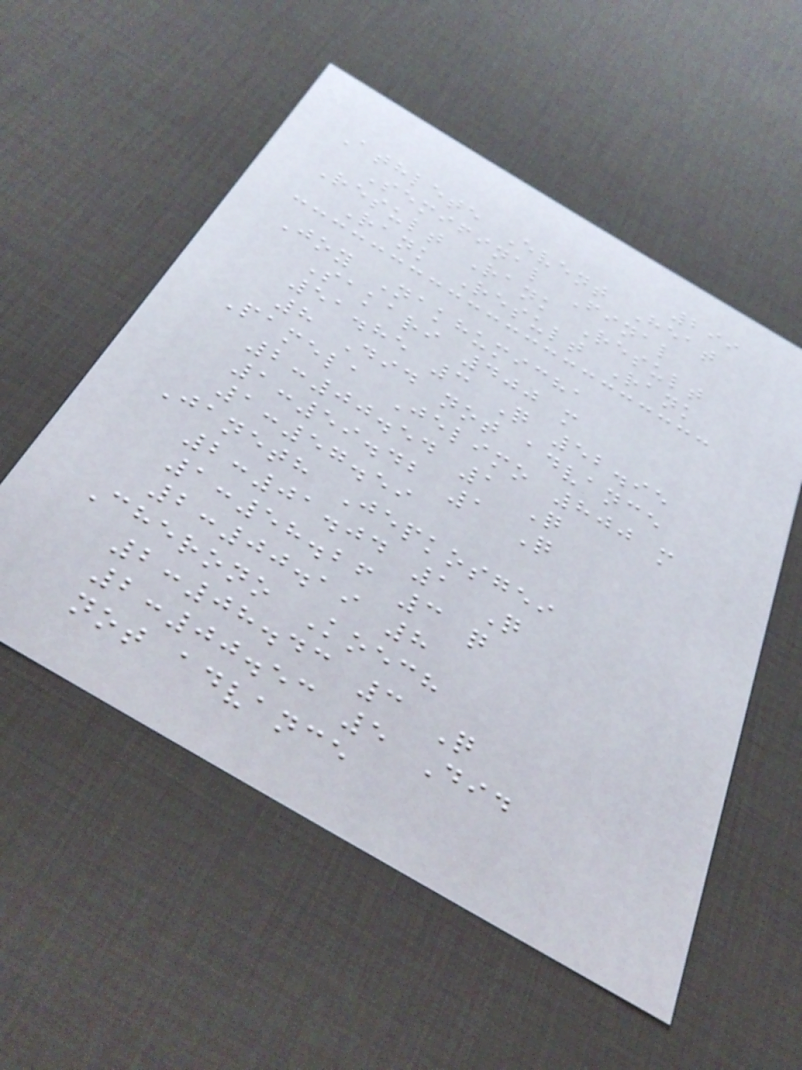299
Athlete Event Heat
Semifinal Final
Result Rank Result
Rank Result Rank
Joy Nakhumicha
Sakari 400 m
51.85 3 Q 52.95
8 Did not advance
Pamela Jelimo 800 m
2:00.54 1 Q
1:59.42 1 Q
1:57.59
Janeth Jepkosgei
2:01.04 1 Q
1:58.26 3 q
2:00.19 8
Cherono Koech
2:08.43 3 Q
2:00.53 5 Did
not advance
